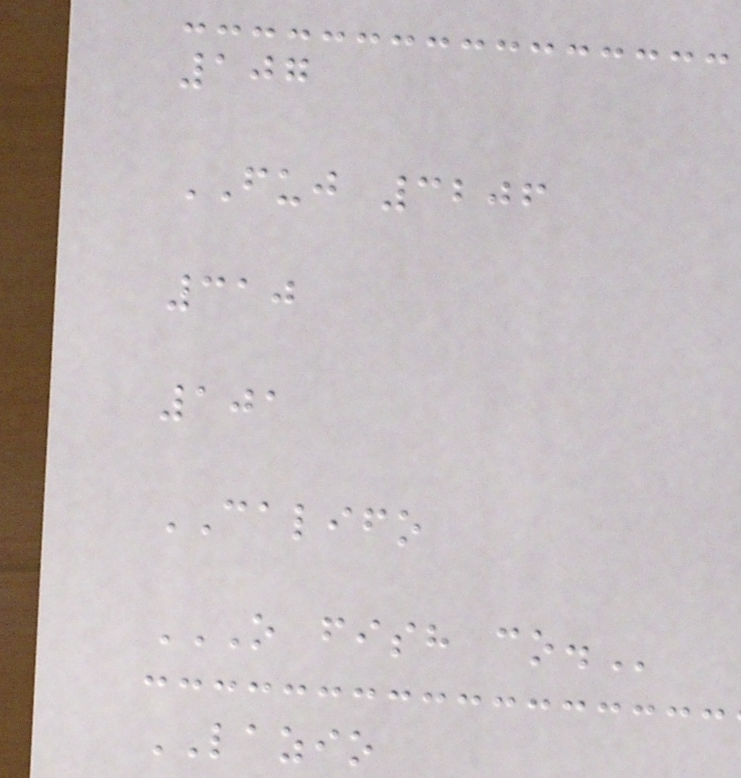107
FUJ 3206
310
101
CALIFO
O FISH CO.
LAZIO
